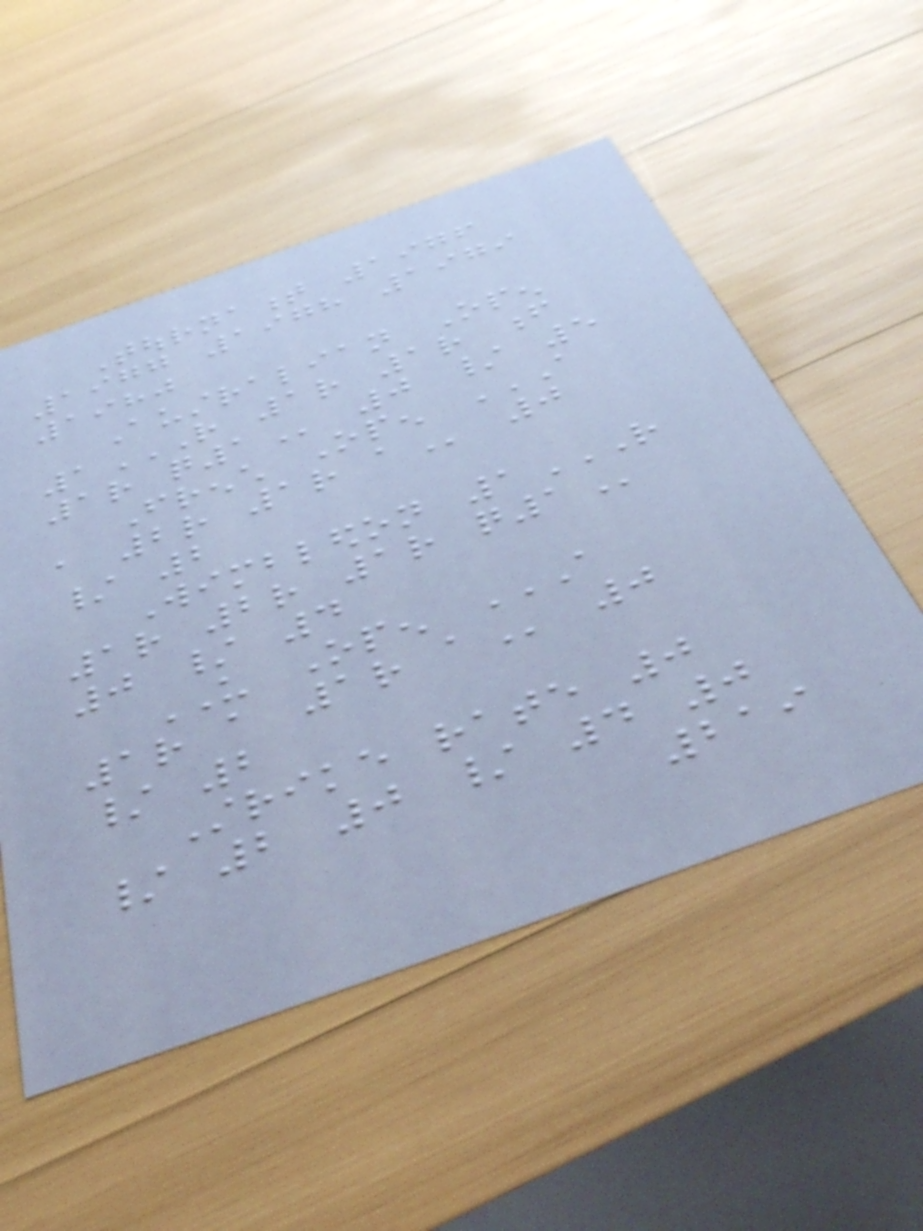Tournament 1976
1977 1978 1979
1980
Australian Open
1R 1R 1R F
1R Q1 0 / 5
French Open A
A 2R 1R A 0
/ 2
Wimbledon 1R
1R 2R 1R Q1
0 / 4
US Open A
1R A 1R A 0
/ 2
Strike rate 0
/ 2 0 / 4 0
219
